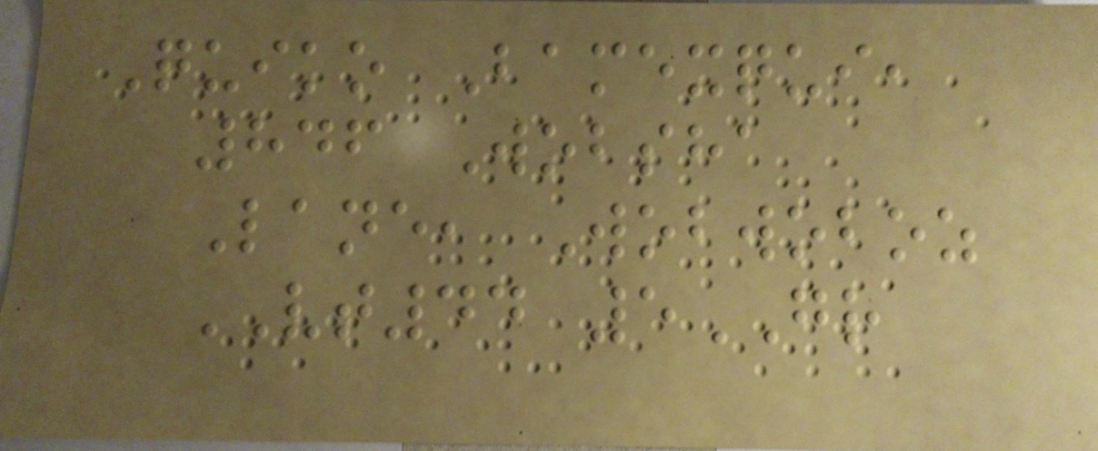Quiko Bamexqui,
846 Wobsha
Lane, Wobwoboz
VT44 5GR
